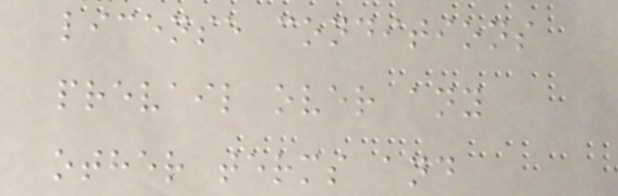license conditions
prevail over any
other terms and
